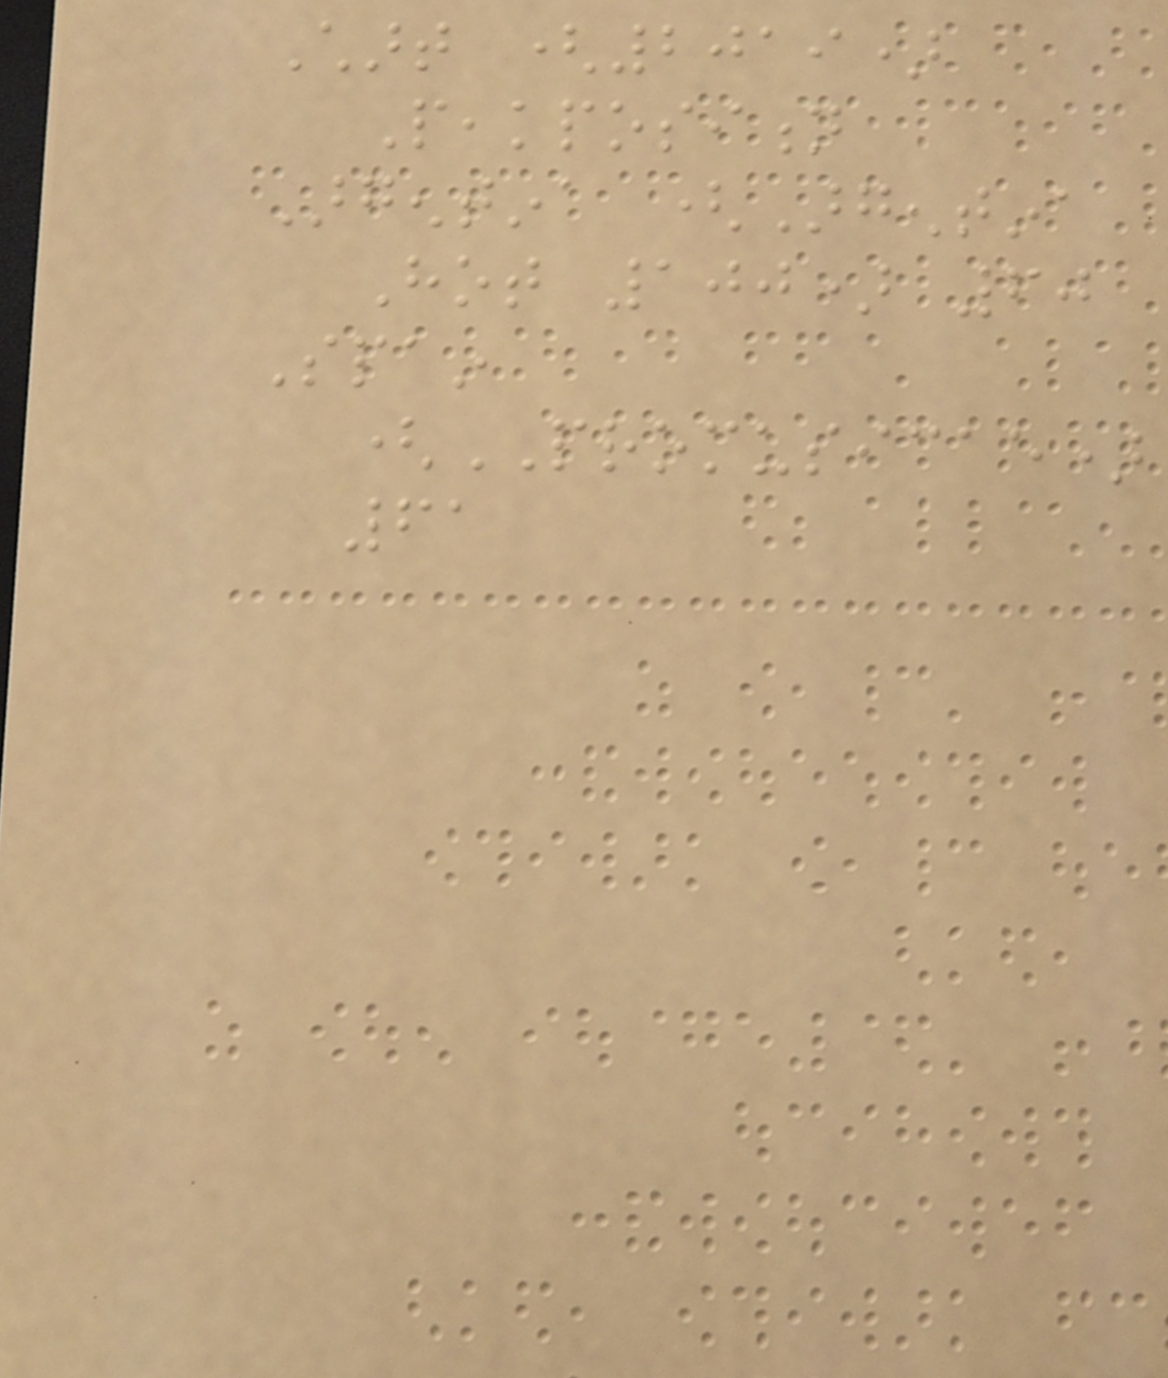Chart (2019)
Peakposition
Argentina (Argentina
Hot 100) 60
Spain
(PROMUSICAE)
61
